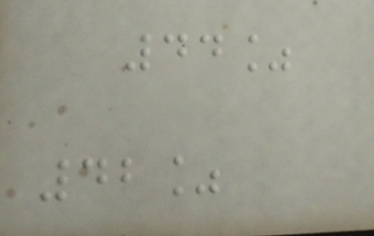44%
42%
